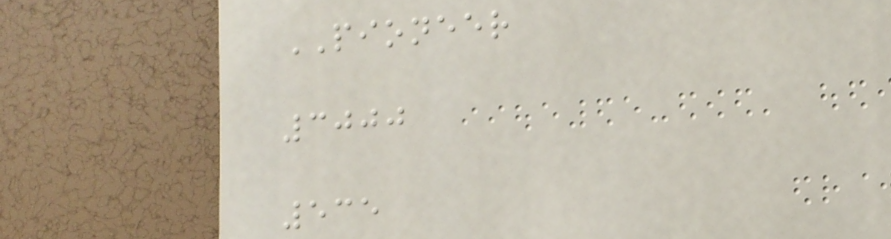PIONEER
3000
535
